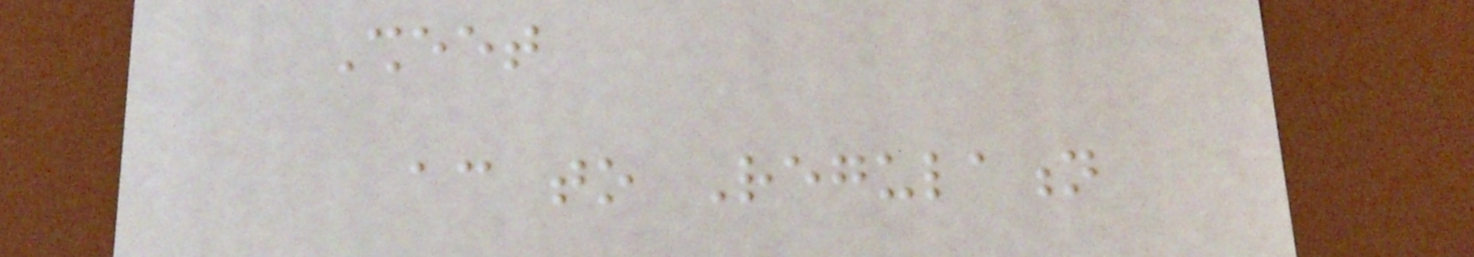Sheet
according to Regulation
